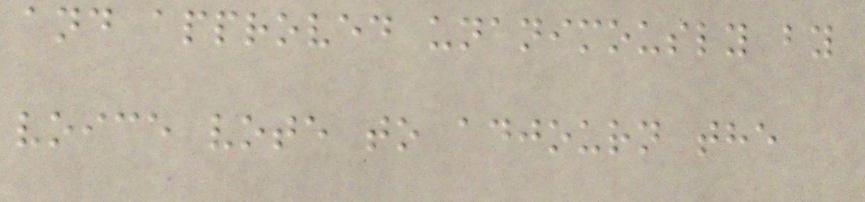and approved unanimously by
voice vote to adjourn the
